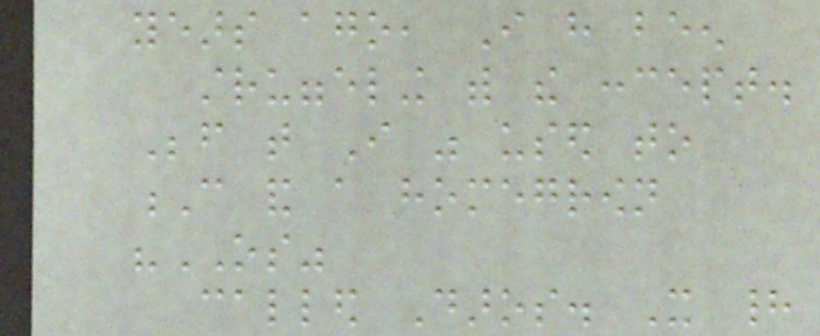years ago, I have been
struggeling with the concept.
Before that I was used to
C and a homegrown
"OS"
called Daros. It had
